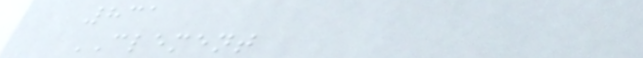831
CLEMENT
